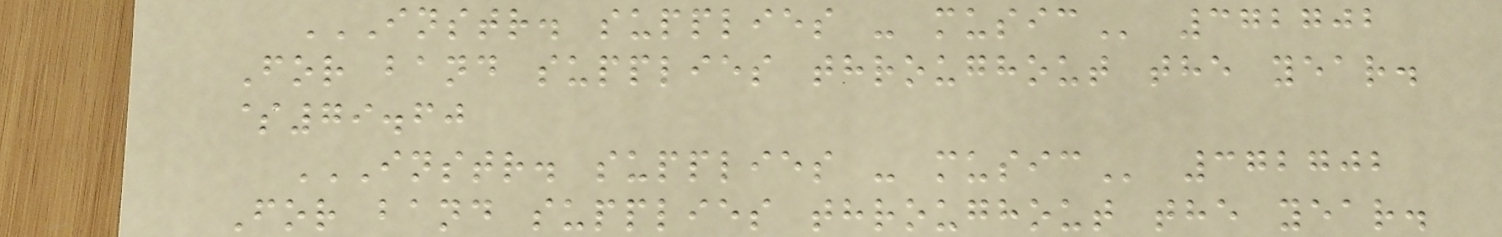INSTR. SUPPLIES - MUSIC 372702
For band supplies throughout the year.
$79.60
INSTR. SUPPLIES - MUSIC 372702
For band supplies throughout the year.
